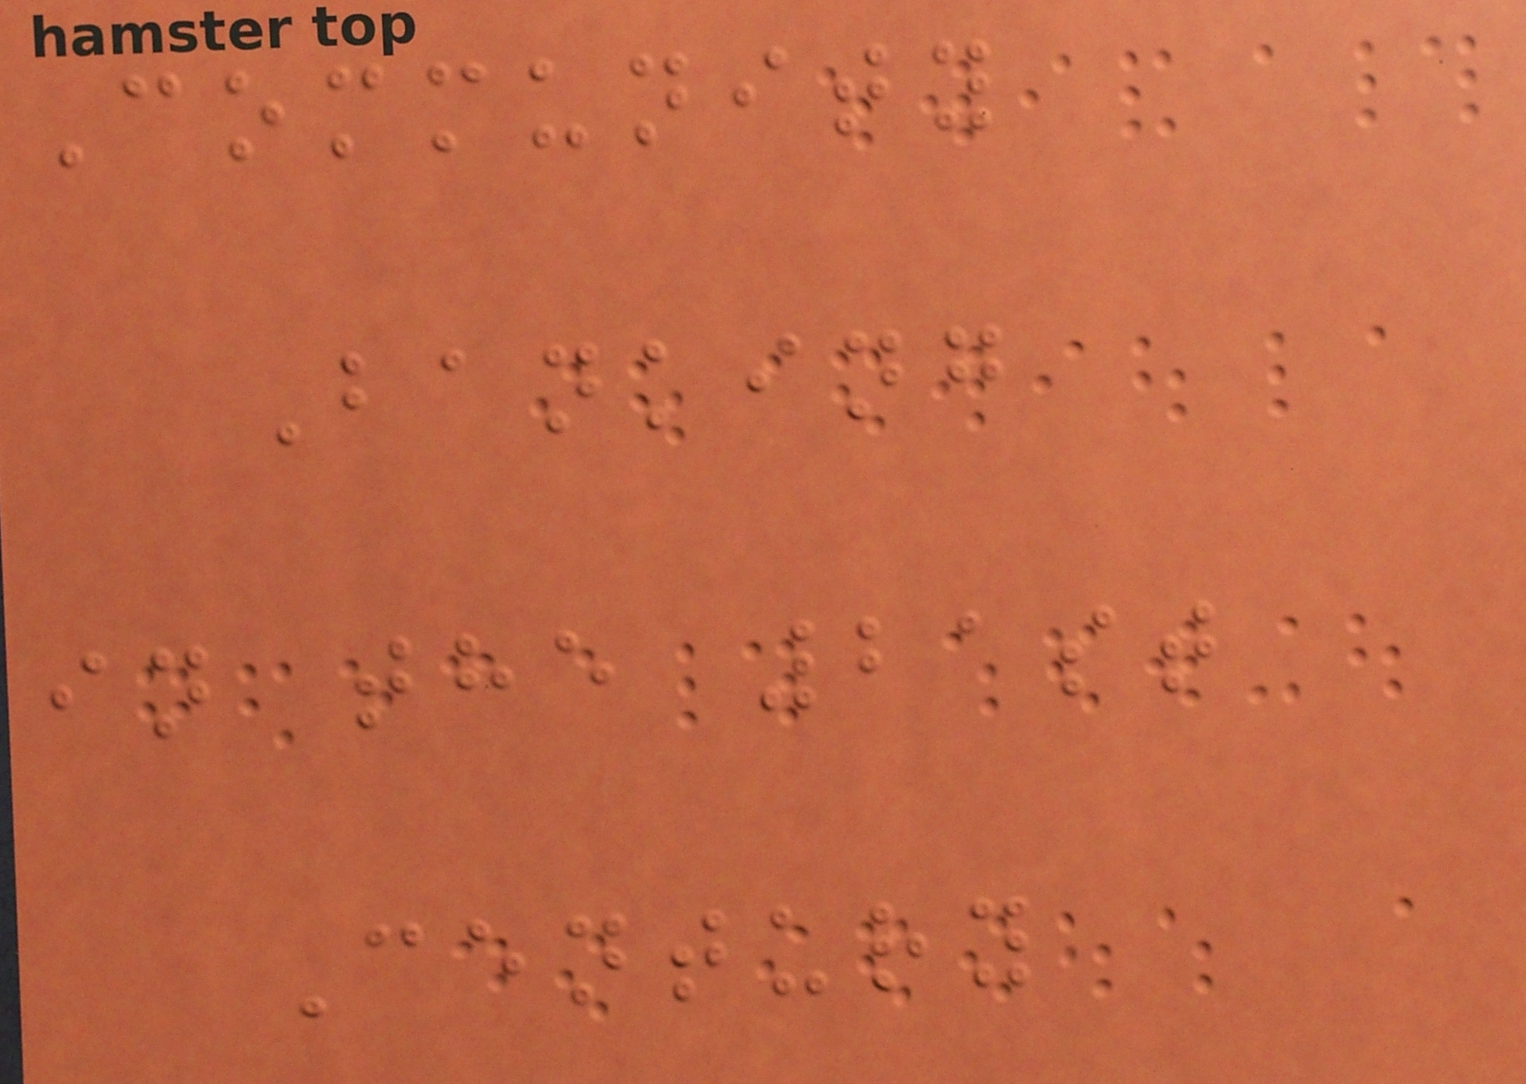Community
Banking
in the 21st
Century
